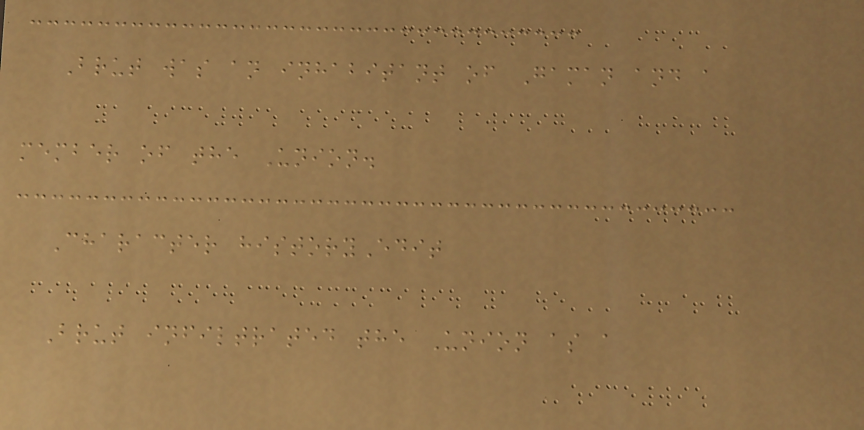Brut was an inhabitant of Gaman and a
member of the Union.
Character historyEdit
Brut infiltrated the Union as a
